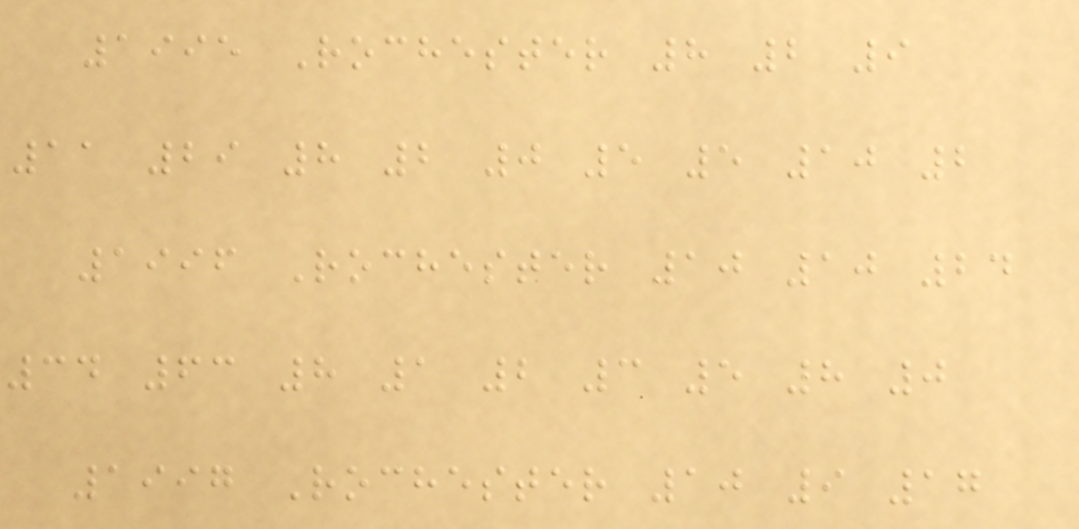1995 Rochester 8 2 9
11 29 8 2 0 5 5 10 2
1996 Rochester 10 10 24
34 63 8 1 2 3 5 8 0
1997 Rochester 10 9 17
